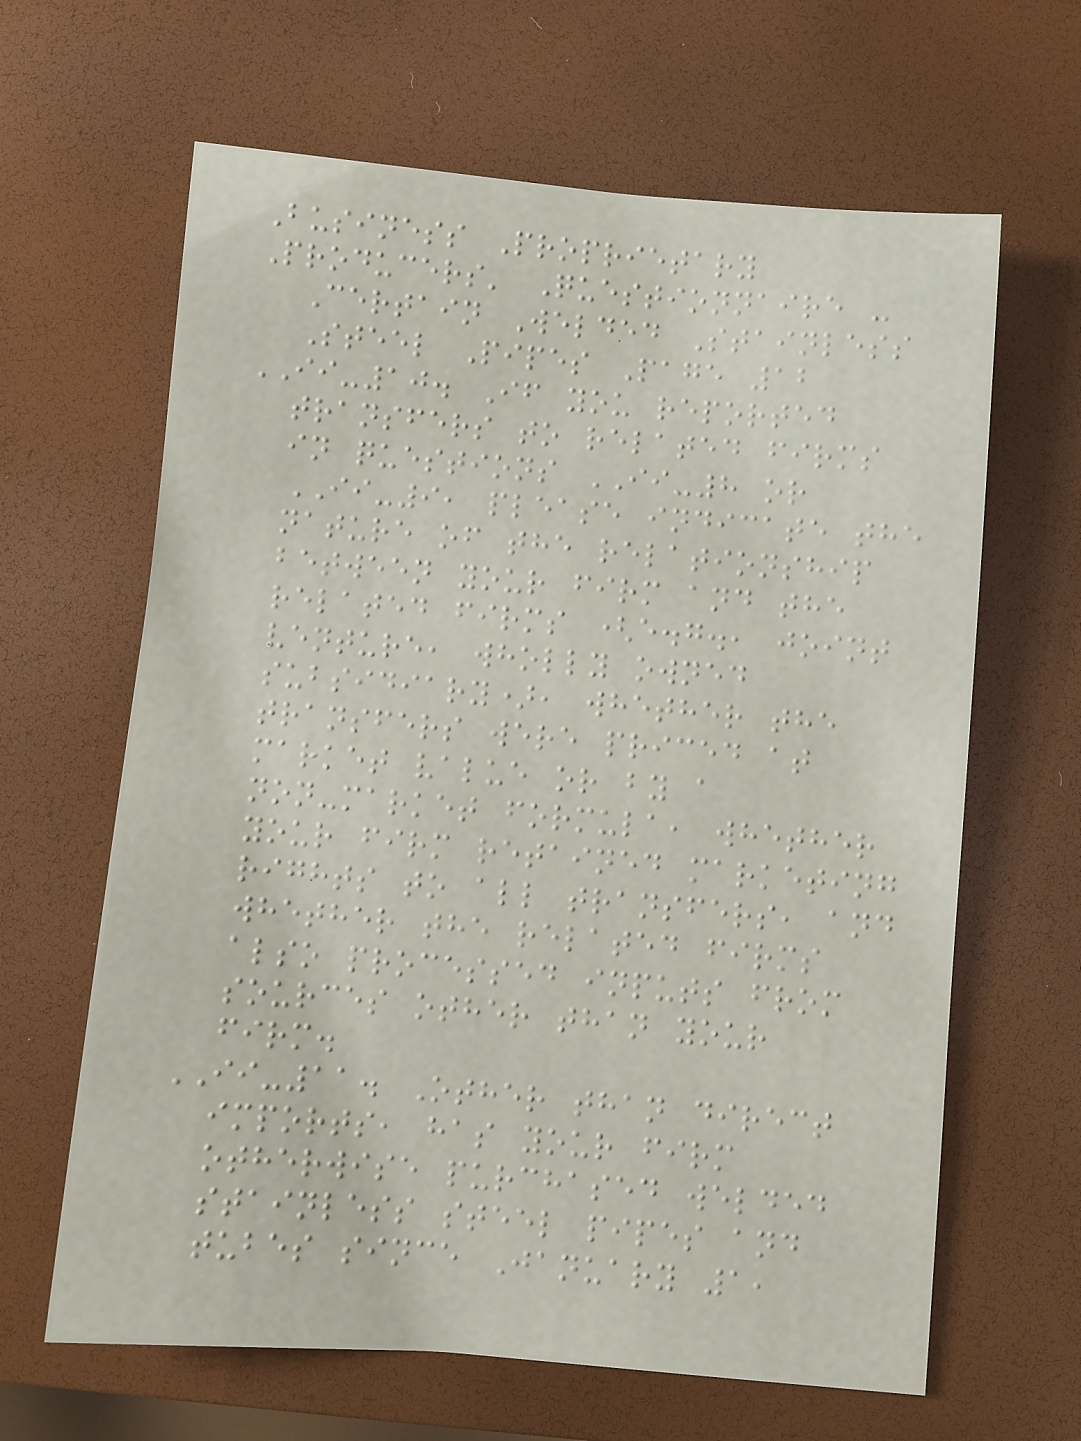Business Proprietary
Producers' Questionnaire -
Certain Welded Stainless
Steel Pipes Page 12
II-10. If you reported
transfers to related firms
in questions II-8 or
II-9, please indicate the
nature of the relationship
between your firm and the
related firms (e.g., joint
venture, wholly owned
subsidiary), whether the
transfers were priced at
market value or by a
non-market formula, whether
your firm retained marketing
rights to all transfers, and
whether the related firms
also processed inputs from
sources other than your
firm.
II-11. Other than direct
imports, has your firm
otherwise purchased welded
stainless steel pipes and
tubes since January 1,
